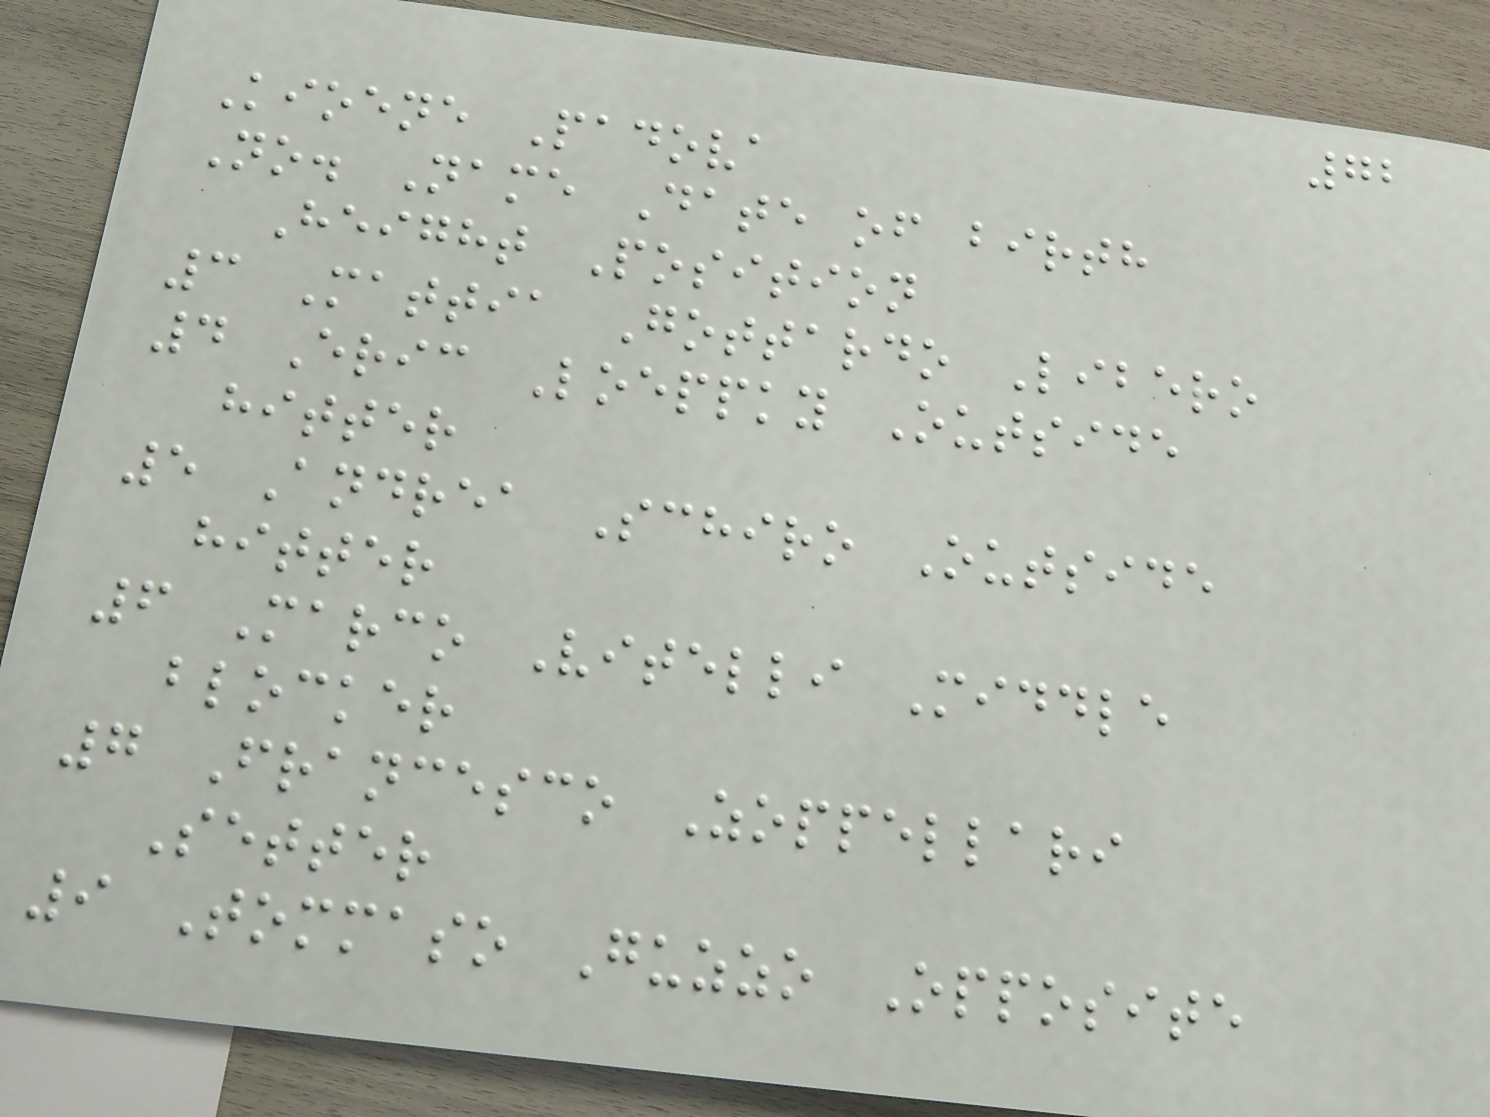72
Kioene Padova
No. Name Date of birth
Height Position
3 Mattia Gottardo Libero
4 Eric Loeppky Outside
hitter
5 Andrea Schiro Outside
hitter
6 Marco Vitelli Middle
blocker
7 Francesco Zoppellari
Setter
9 Tommaso Guzzo Opposite
